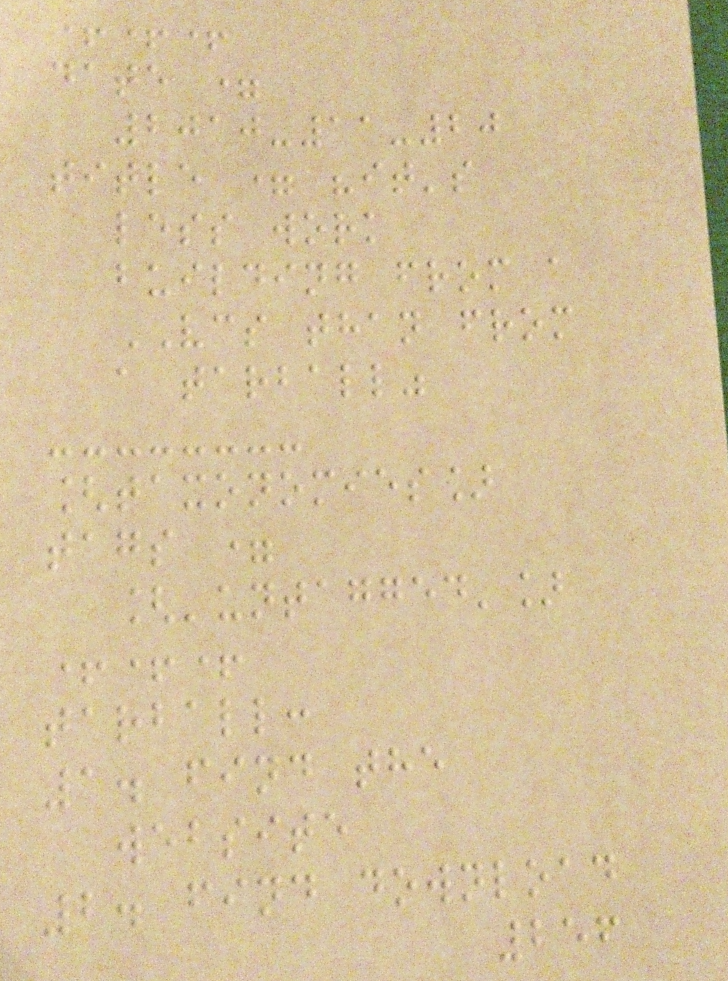+++
date =
2010-11-20
title = "it's
less work
building from a
VCS than from
a tarball"
[taxonomies]
tags =
['untagged']
+++
tarball:
1. find the
website
2. find download
256
